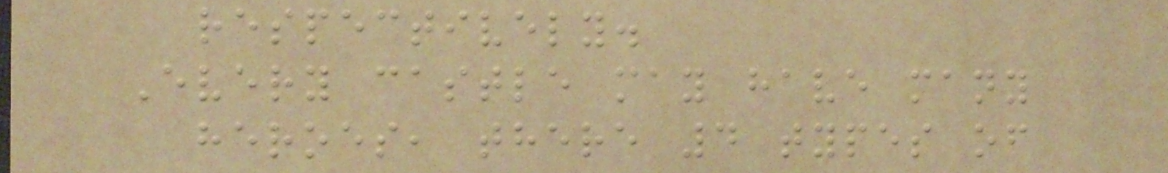respectively.
Every castle may have many
heroes, there 4 types of
